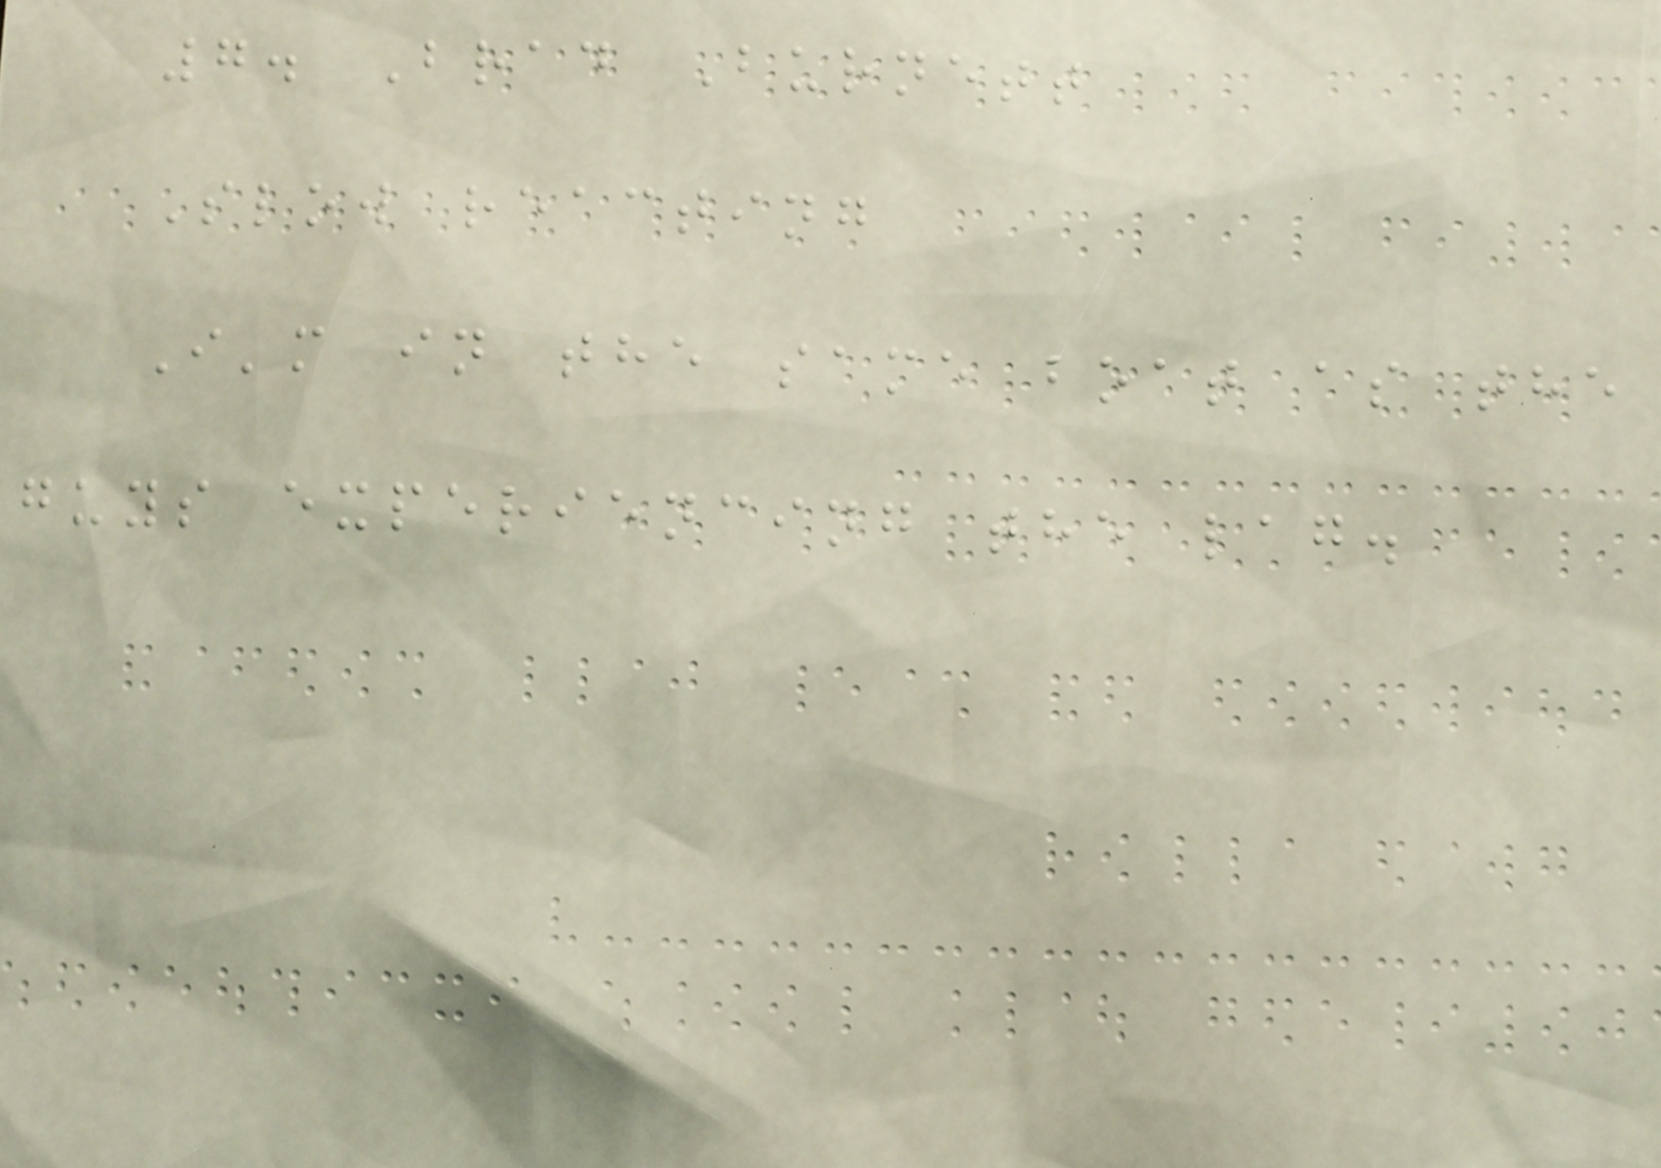7. Brad Burnett
Slow reacting
I'm in the same boat as the
guys experiencing the lag.
